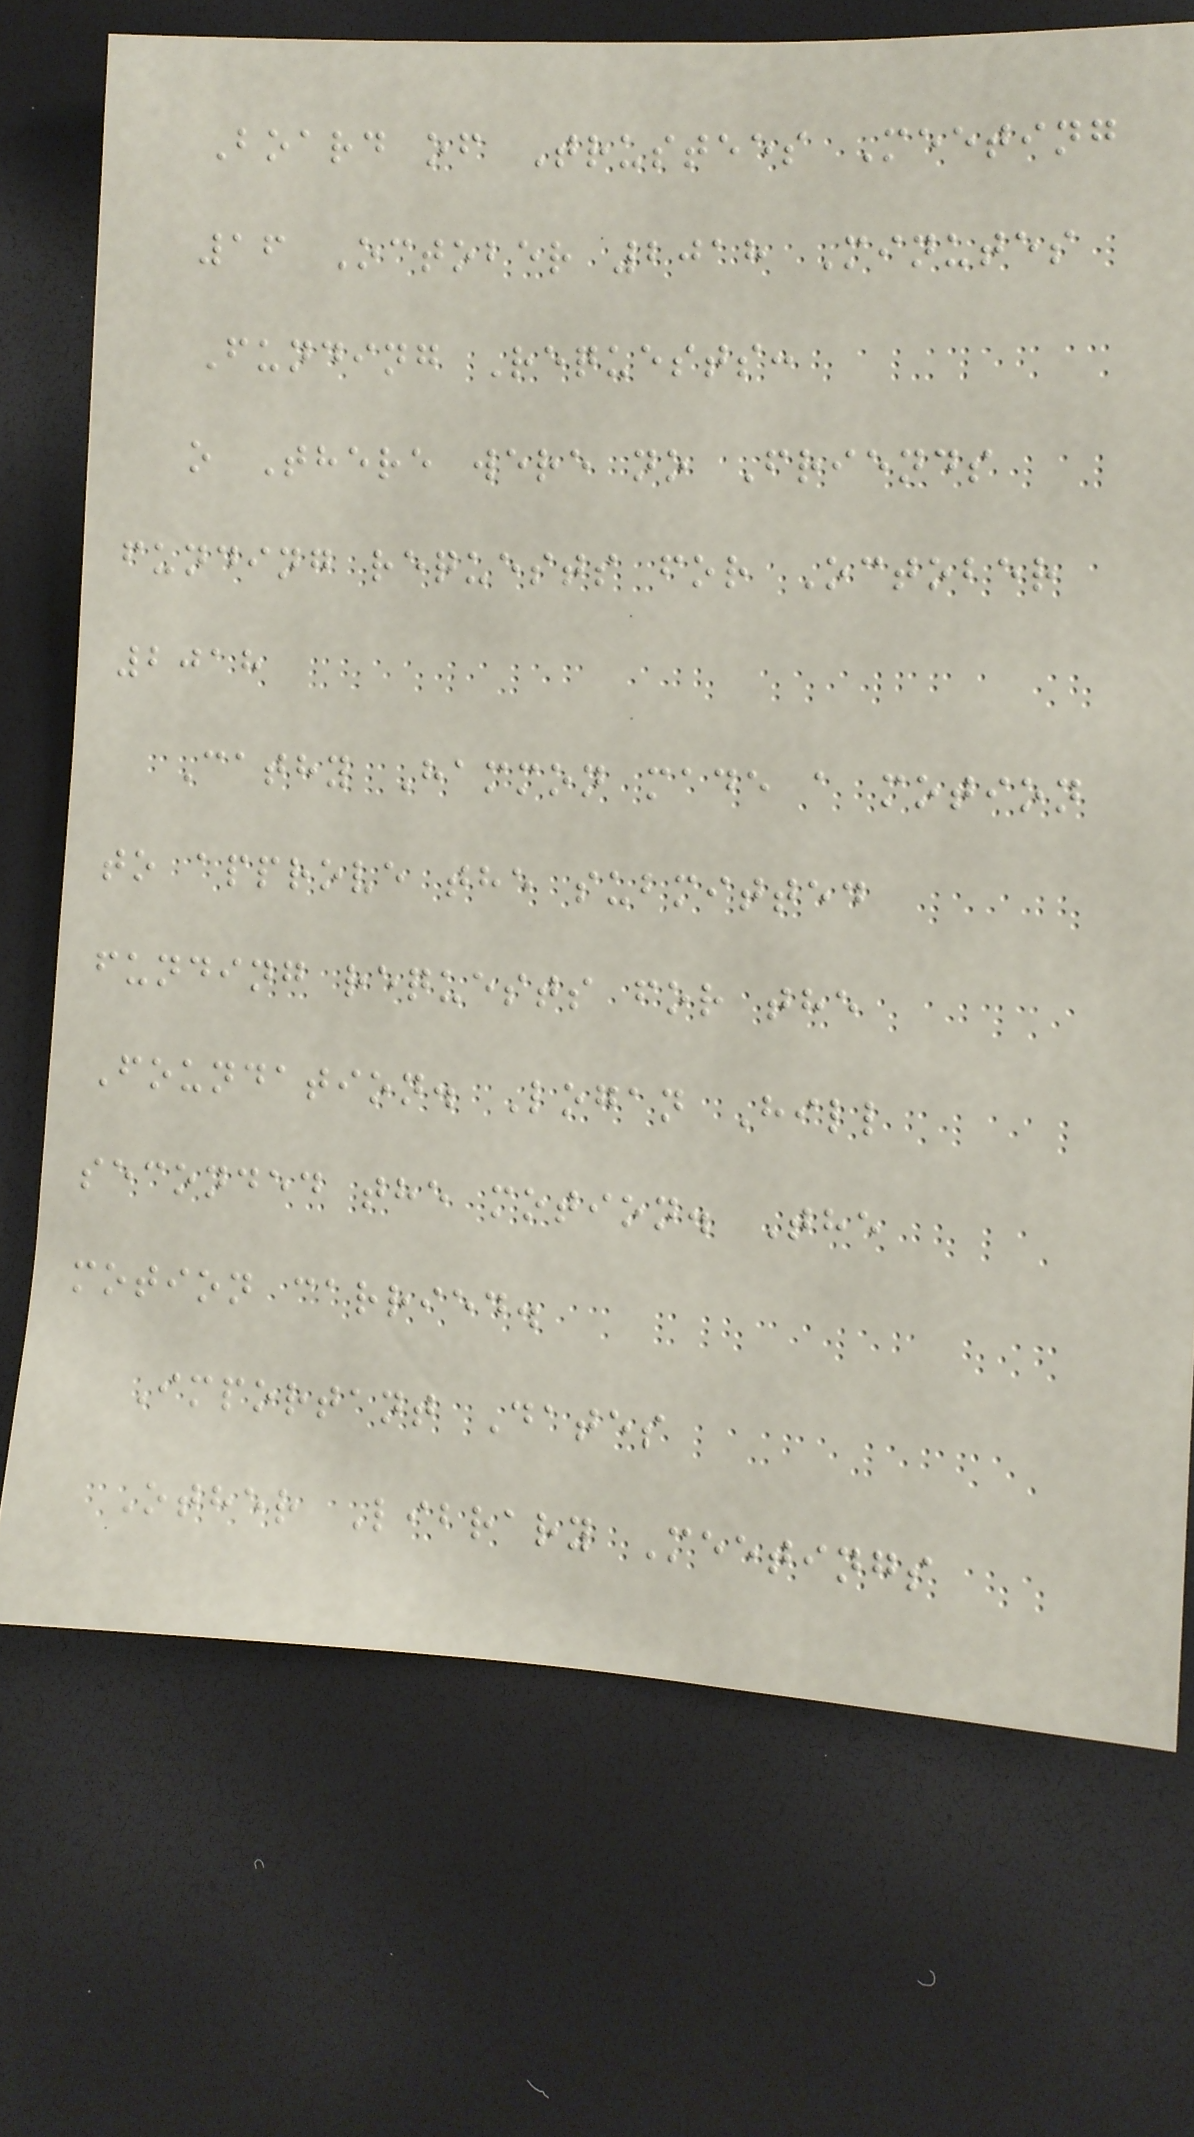Board of Trustees Meeting
16 October 2018 Minutes
Funding Requests:
o There were no Friends
funding requests for October
2018
Cathy Hammon made a motion
to approve the submitted
funding requests for the
Foundation. Logan Hill
seconded the motion. The
motion carried.
Important Dates
Other Library Meetings
